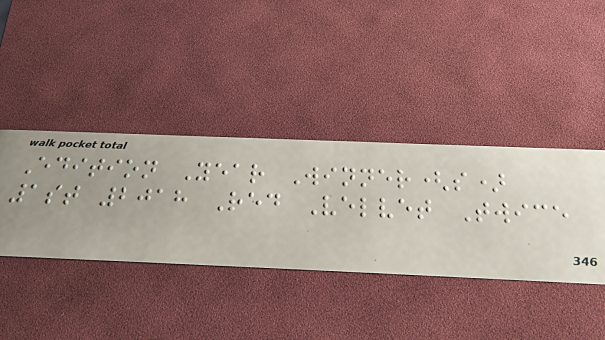Edition Year Winner(s)
1st 2018 Red Velvet Twice
